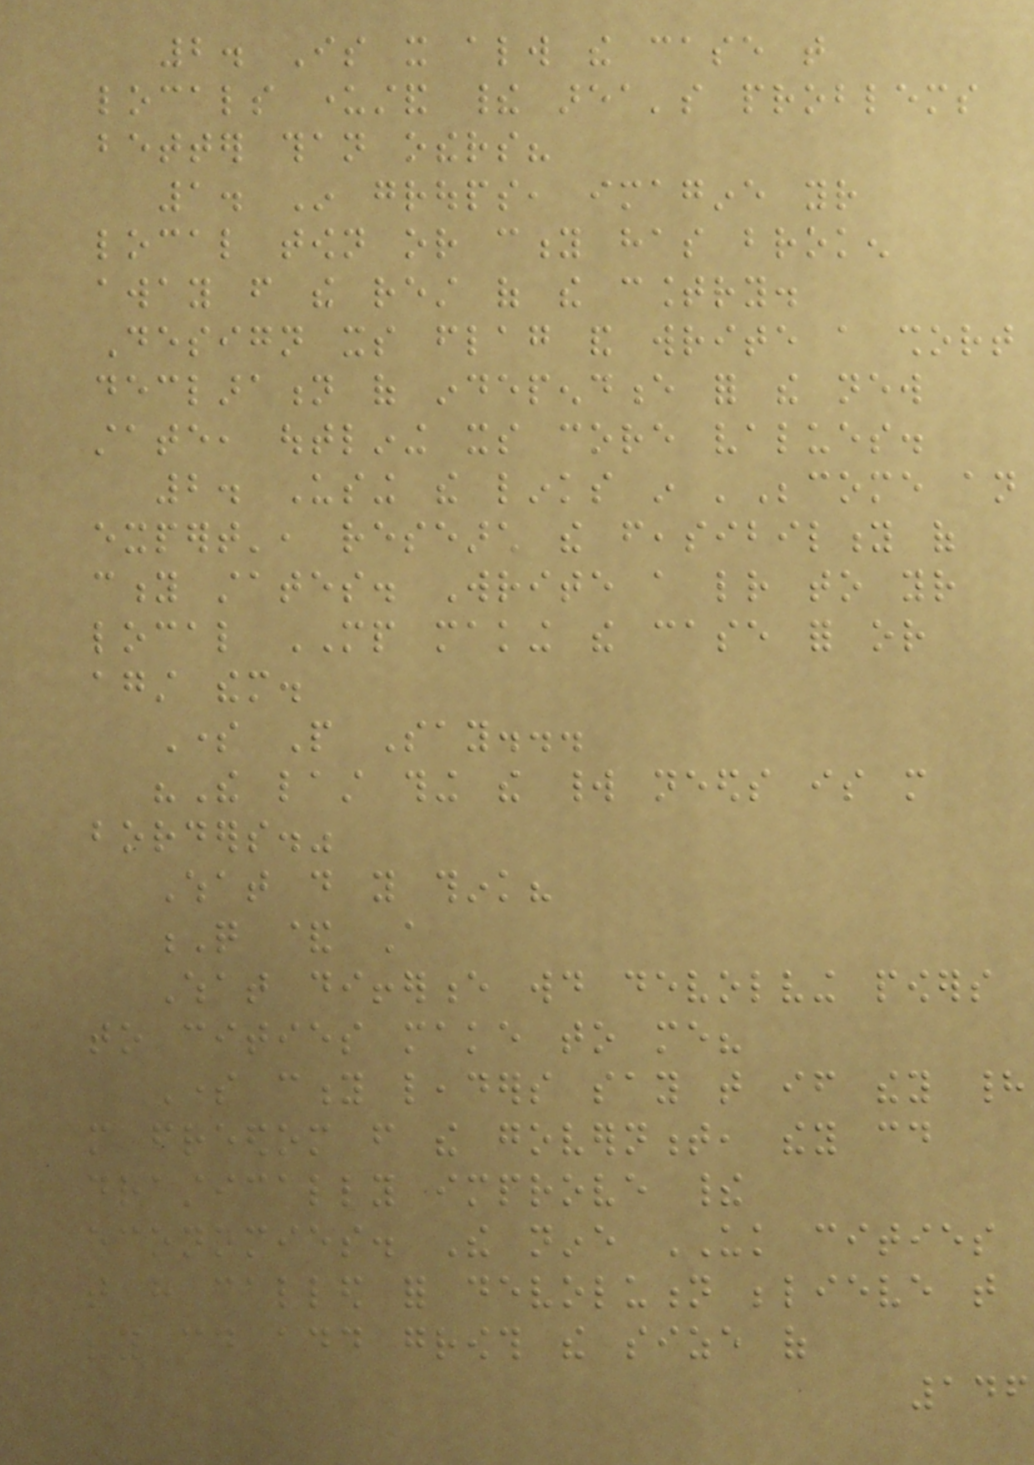2. Is it always the case that
locals understand their area's problems
better than others?
1. In groups, imagine your
local town or city has broken
away from the rest of the country.
Design its flag and write a short
declaration of independence for the new
state, outlining its core values.
2. Using the links in 'Become an
expert', research the feasibility of
city states. Write a letter to your
local MP making the case for or
against them.
Some People Say...
"The last thing the world needs is more
borders."
What do you think?
Q & A
What difference would devolving powers
to cities make to me?
Some city leaders say that if they had
more freedom from the government, they could
drastically improve their
economies. The nine UK cities
that have called for devolution believe that
they could add growth the size of
146
